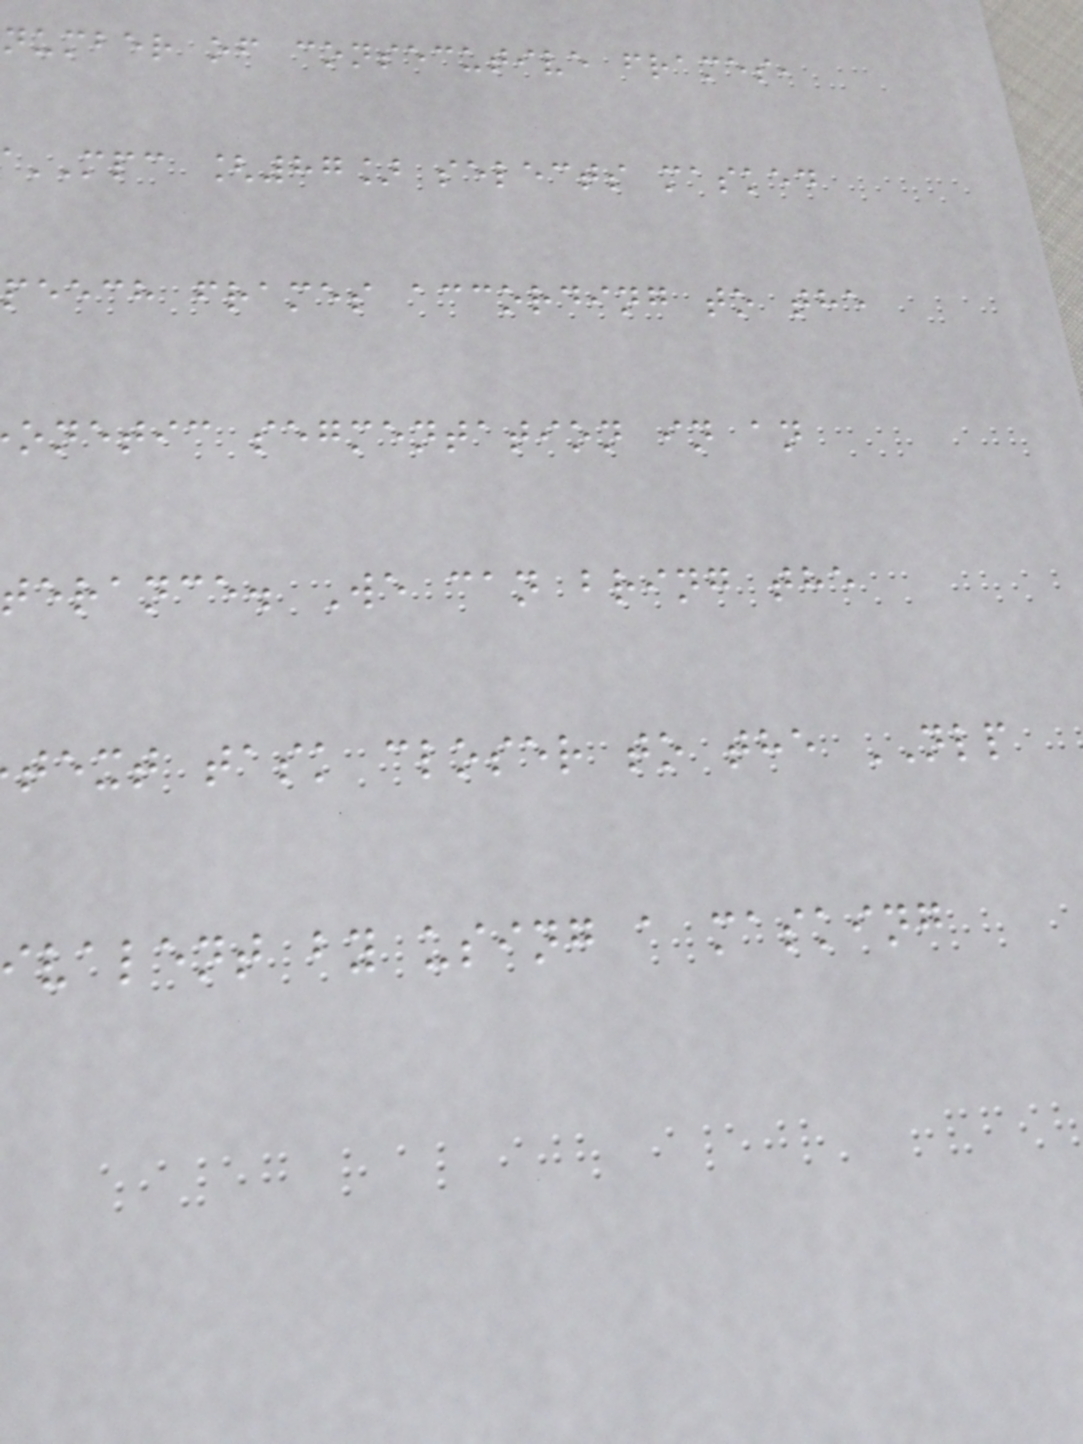number of consecutive frames,
MPC [87] selects masked
peech frames according to the
onetic segmentation in an
terance. We can bring the
text task closer to the NLP
valent by using a masking
